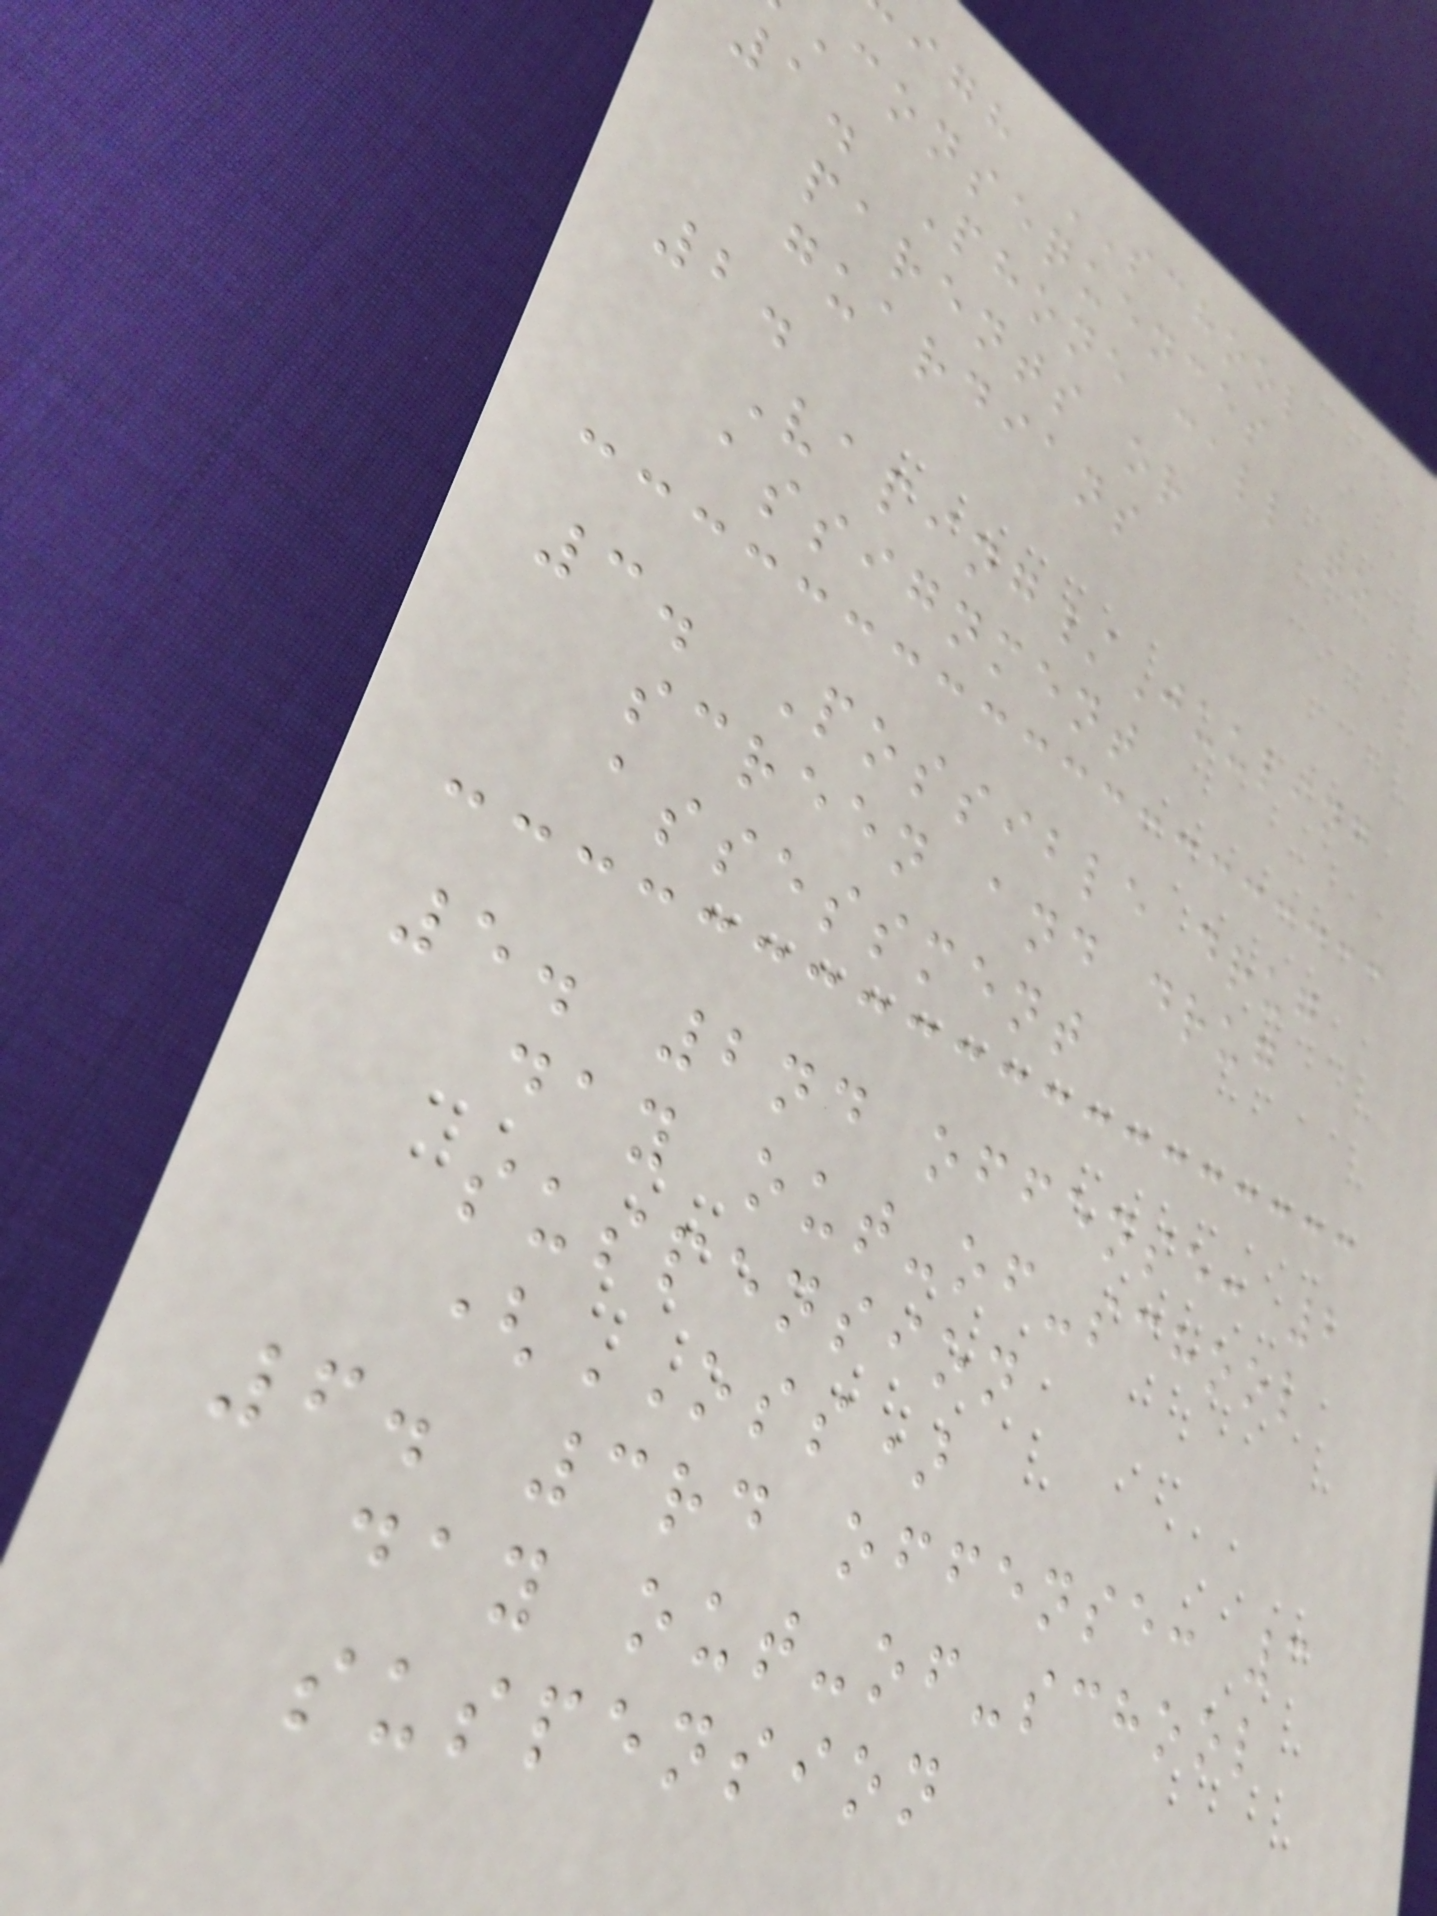igh SCHOOL
consequences
1. Phone call to
parents or
guardians
2.
Vaping/Juuling
assignment
3. Possible drug
screen and drug
assessment
5. 2nd offense: 2
day out-of-school
suspension
(OSS)
6. 3rd offense: 3
day out-of-school
suspension
